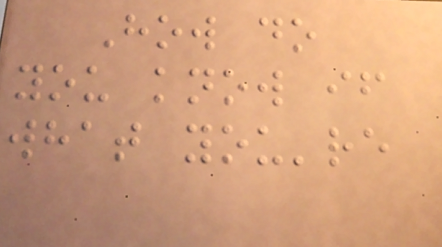How do
you know if
what you're
